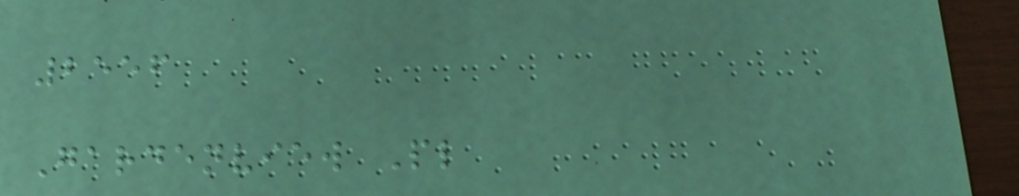2556
Gardenview Pl
